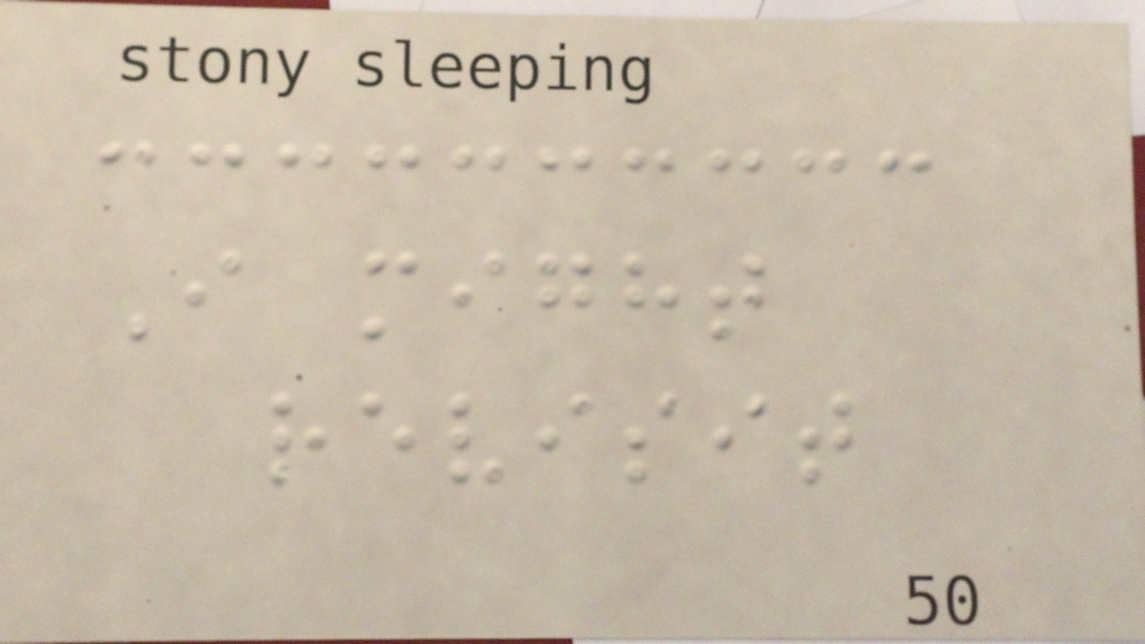I might
revisit
